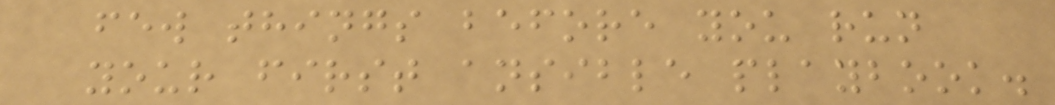few things before you run
your first ansible playbook.
